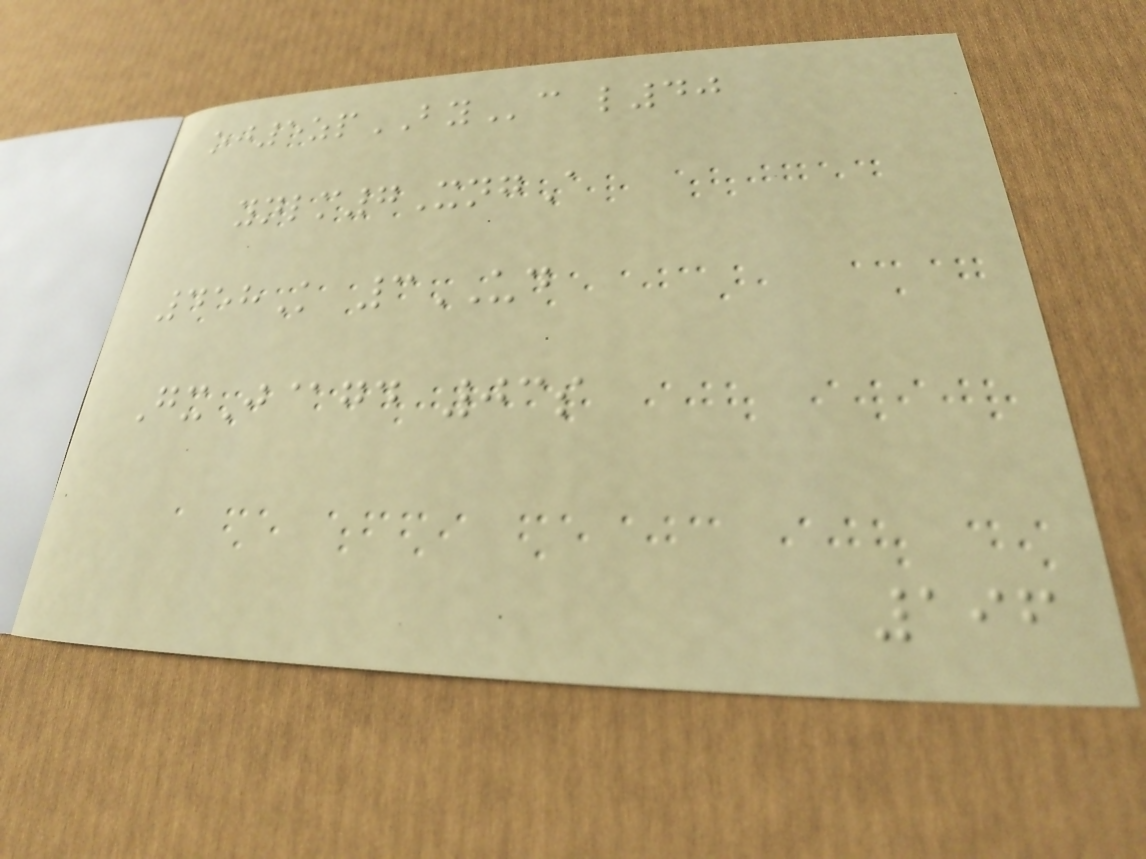oj5zpBYc l40
ynlm7XngA
458K 3UD
GxJ@gd 03s
196
